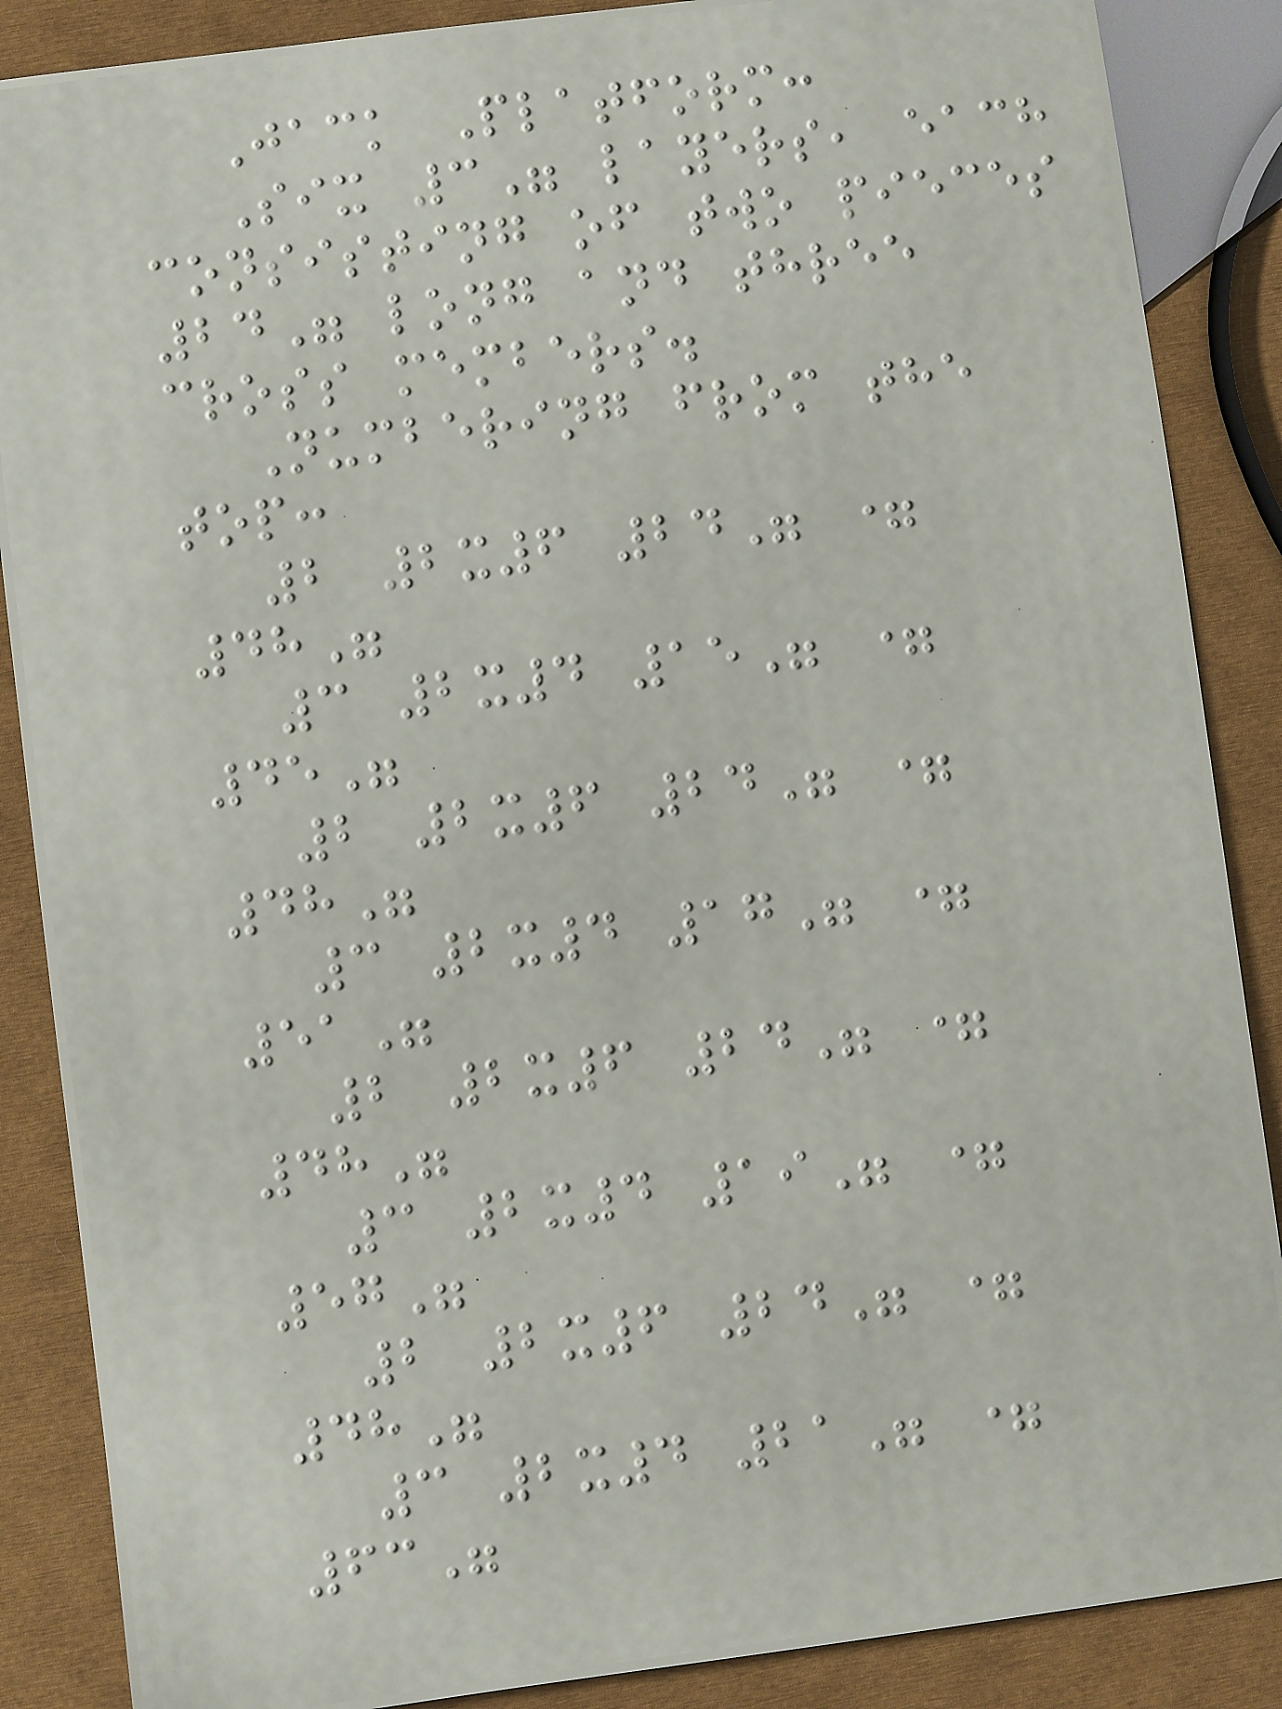Jack Platform:
Six 3" layers, each
consisting of two pieces
24" long and three
cross members.
Numbering from the
top:
2 2x6 24" =
48"
3 2x4 15" =
45"
2 2x6 24" =
48"
3 2x4 17" =
51"
2 2x6 24" =
48"
3 2x4 19" =
57"
2 2x6 24" =
48"
3 2x4 21" =
63"
